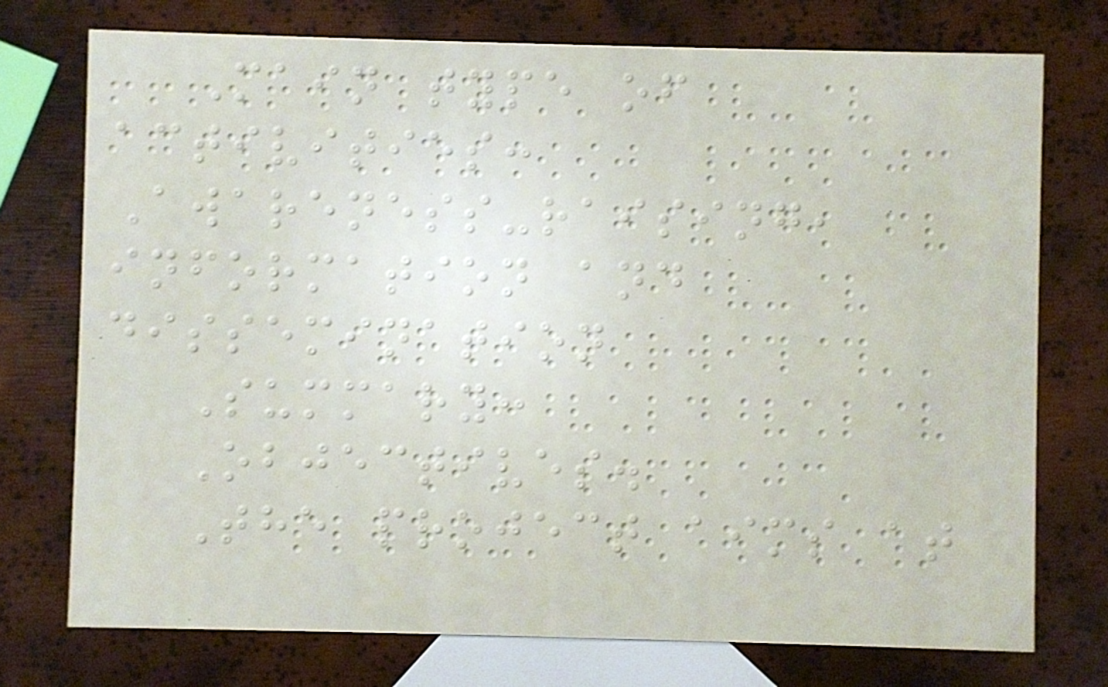Main type of
activities:
Awareness-raising,
information and
dissemination
Summary:
Objectives.
The project aims at
